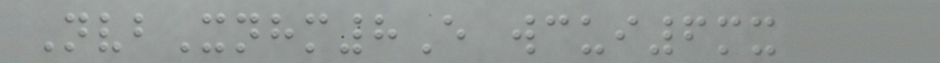NvbXnhm8E wcui6mx
